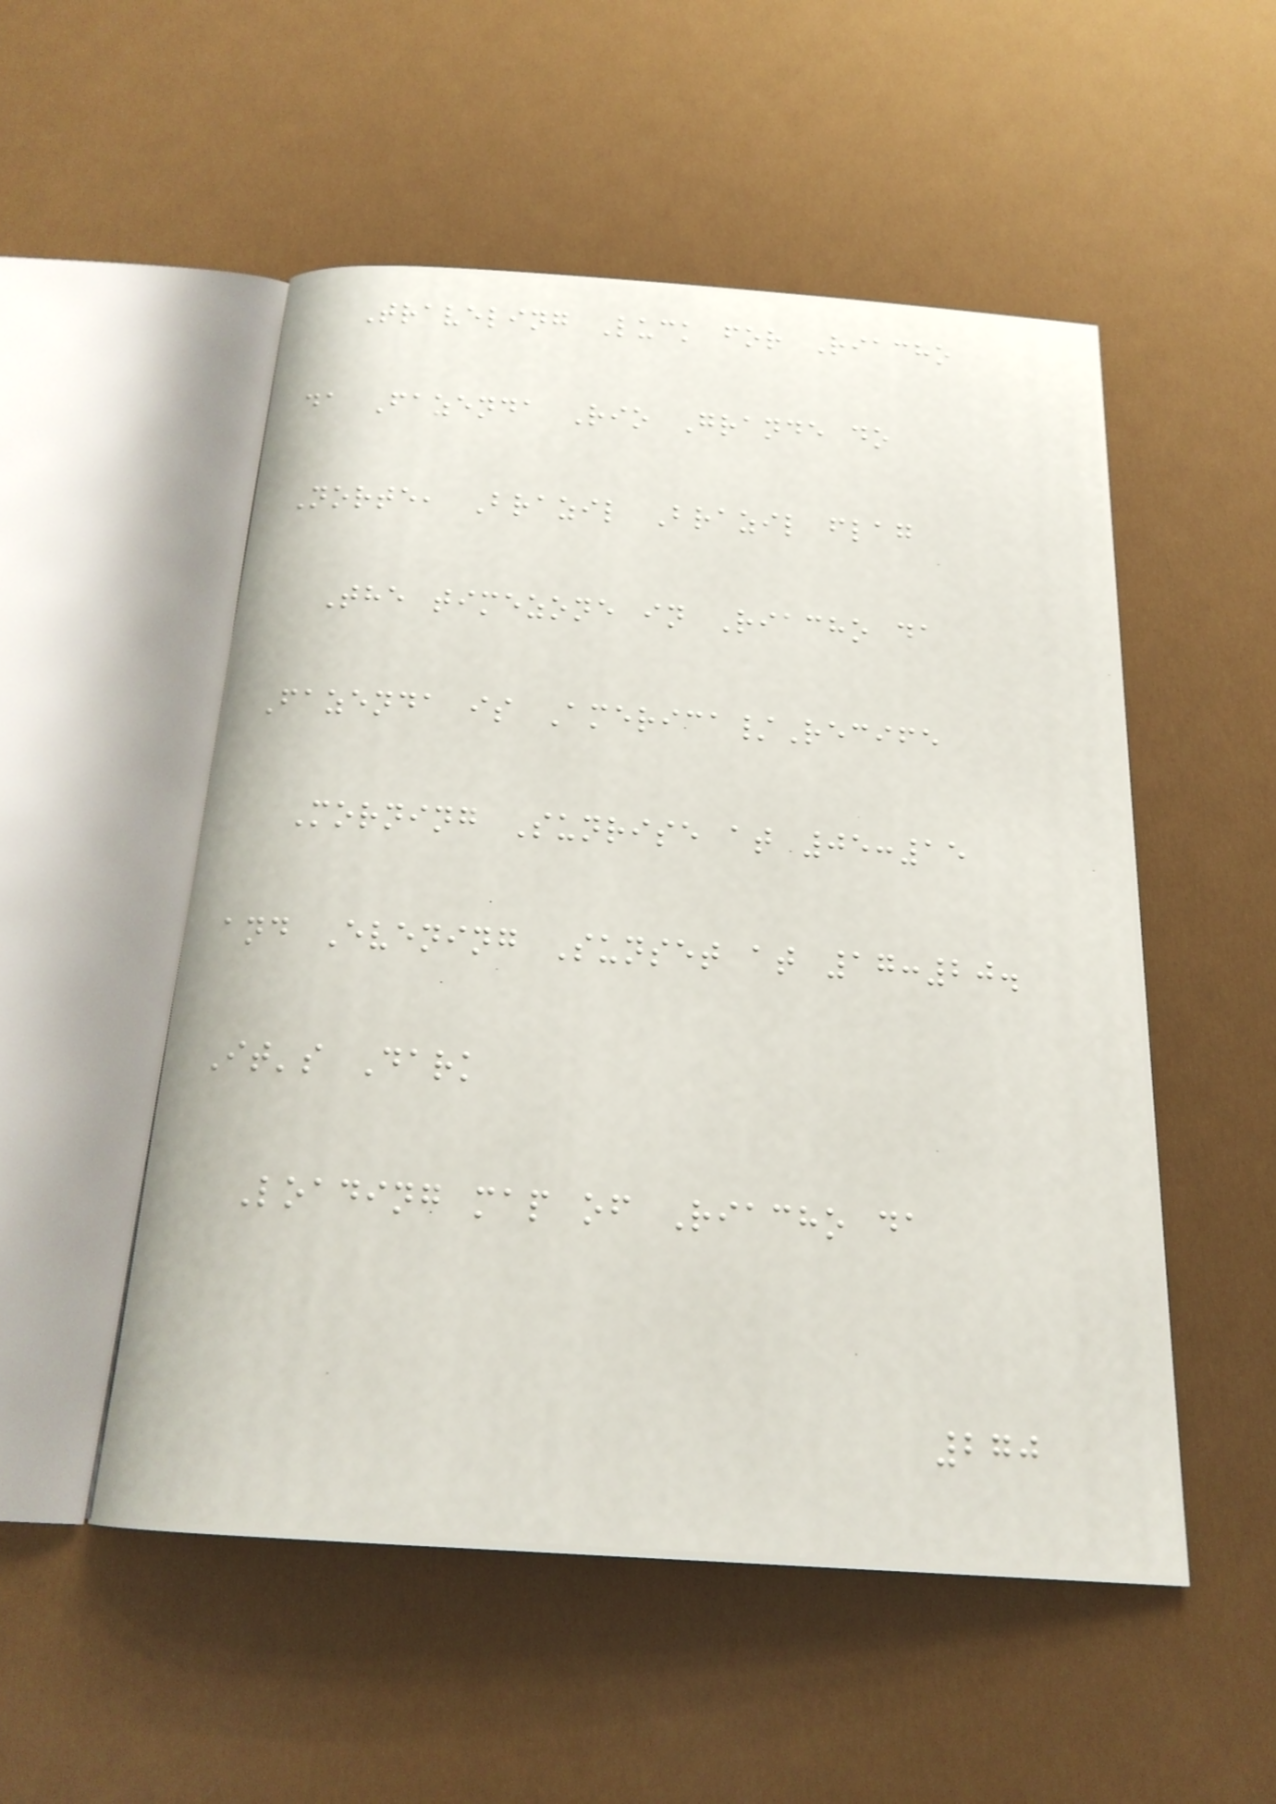Traveling Luck for Riacho
da Fazenda Rio Grande do
Norte, Brazil Brazil flag
The timezone in Riacho da
Fazenda is America/Recife
Morning Sunrise at 05:15
and Evening Sunset at 17:20.
It's Dark
Loading map of Riacho da
270
